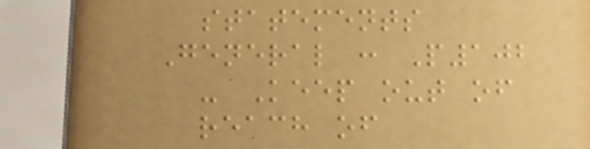statements
General : P102
- Keep out of
reach of
